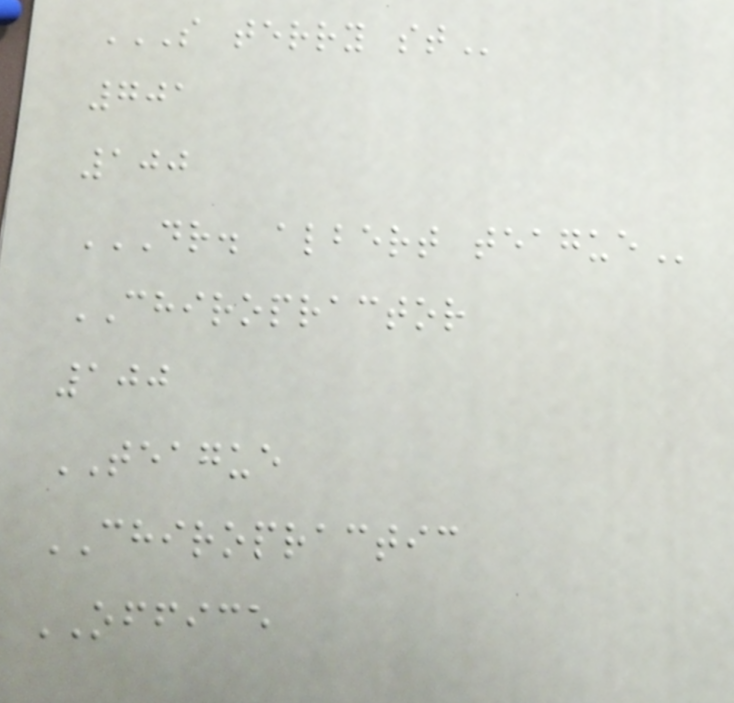S TERRY ST
701
100
DR. ALBERT TEAGUE
CHIROPRACTOR
100
TEAGUE
CHIROPRACTIC
OFFICE
